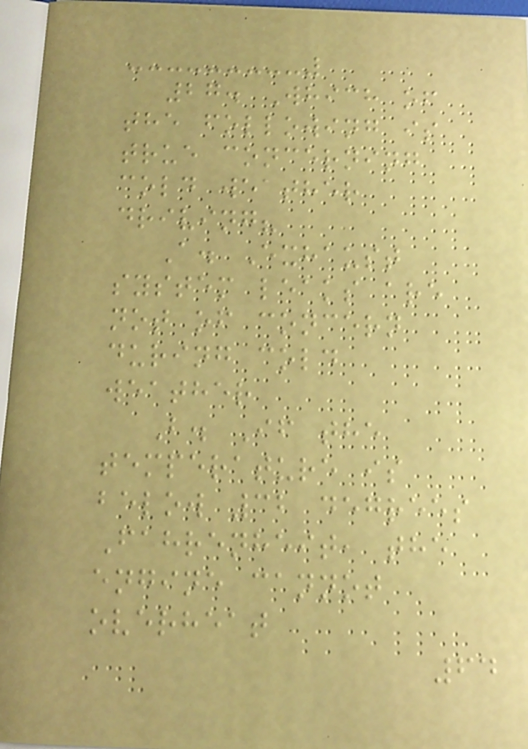27. Which of
the following is
true concerning
cold weather
driving?
A. Exhaust
system leaks are
not of concern
during cold
weather
B. If the
temperature is
below 32 degrees
Fahrenheit, the
engine cannot
overheat
64
